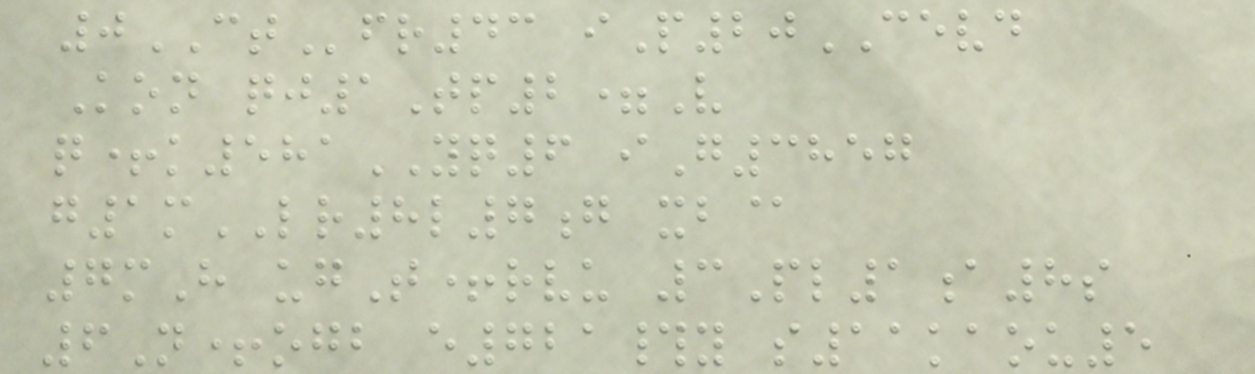0CTfr43 iP20CEVD
Kon qj1Tp2=V
q+k581YQ6 iG3857
g1mLR8l7g xb@
7mH ugT+rvu 3Pl1a8s
6N+ogb e721#y s11kaou5
